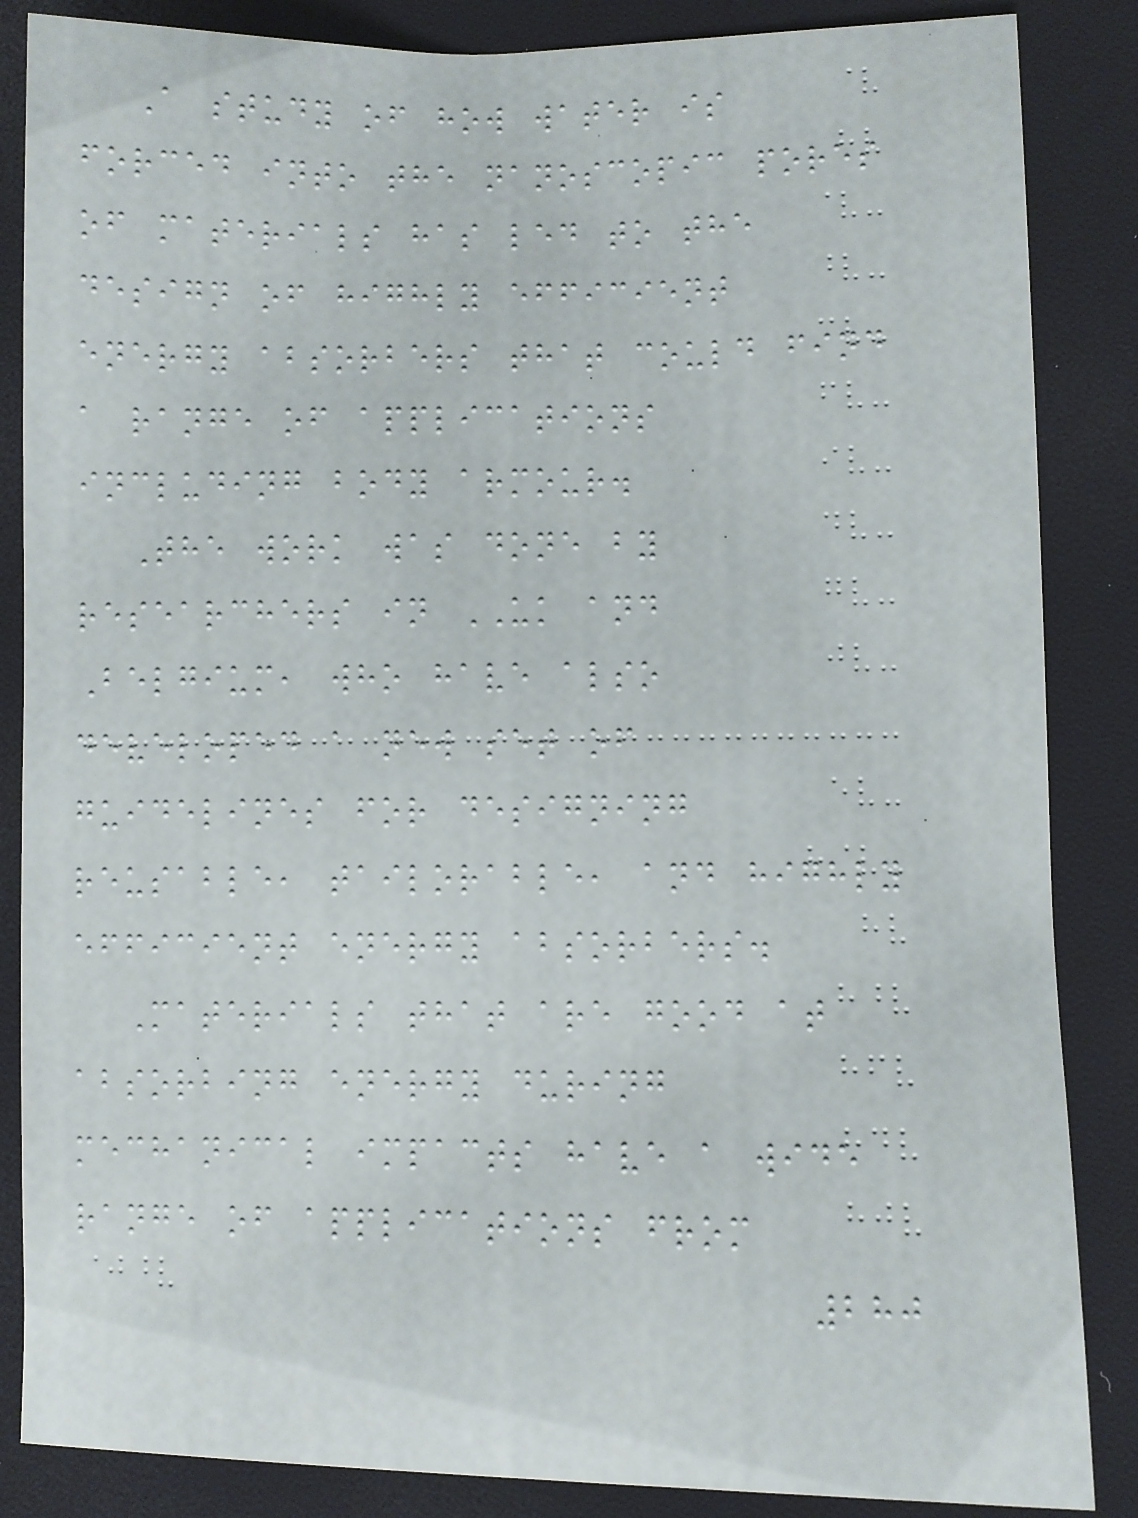A study of how water is
forced into the nanoscopic pores
of materials has led to the
design of highly efficient
energy absorbers that could find
a range of applications
including body armour.
The work was done by
researchers in UK and
Belgium, who have also
developed a new set of
guidelines for designing
reusable, tailorable, and highly
efficient energy absorbers.
Materials that are good at
absorbing energy during
mechanical impacts have a wide
range of applications from
280
